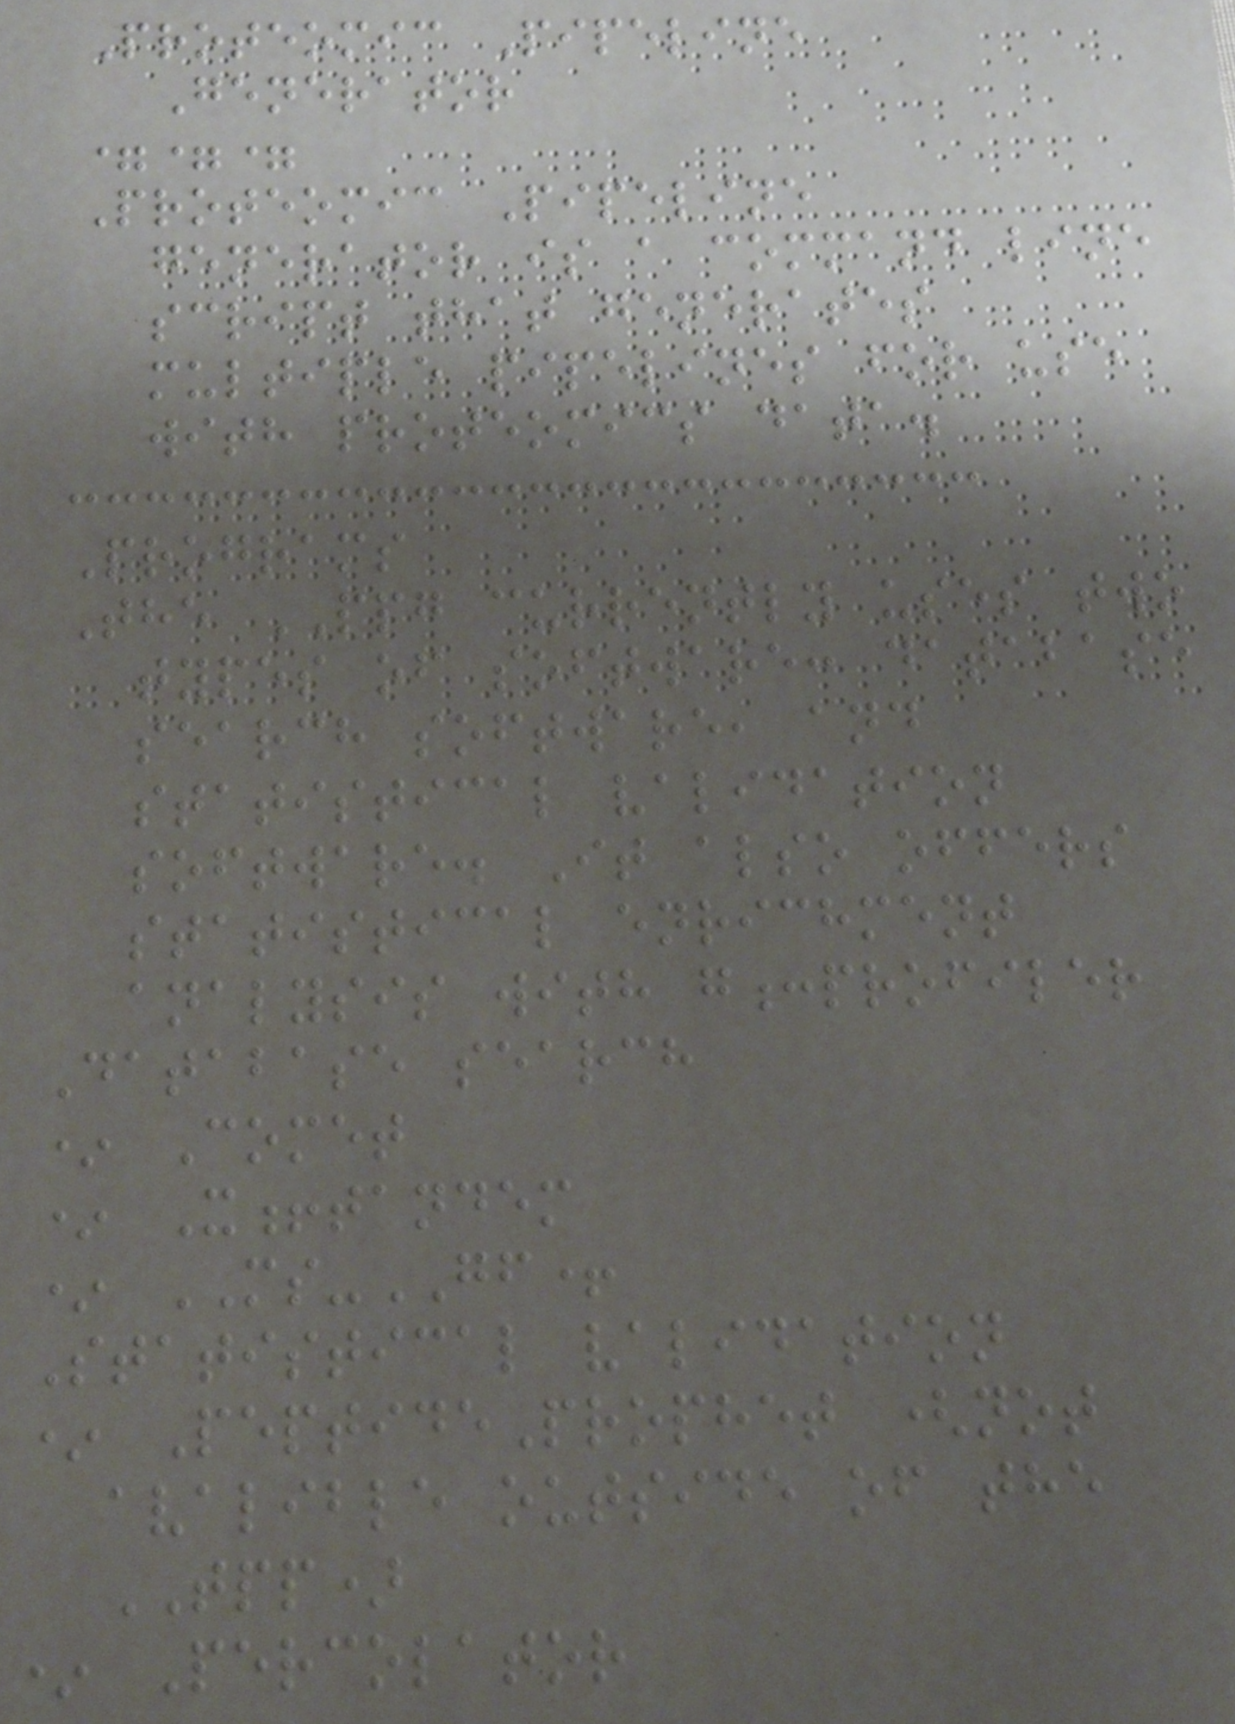Proteomic Pipeline
Generator
===
Proteomic Pipeline
generator is a command line
script that generates
multiple pipelines for use
with proteomics data.
Programs
The PPG currently uses two
types of software: database
search software, and
statistical validation
software. It also offers
statistical enrichment
analysis with g:profiler
Database search
* Comet
* X!tandem
* MS-GF+
Statistical validation
* PeptideProphet (not
avalible outside of the
TPP)
* Percolator
